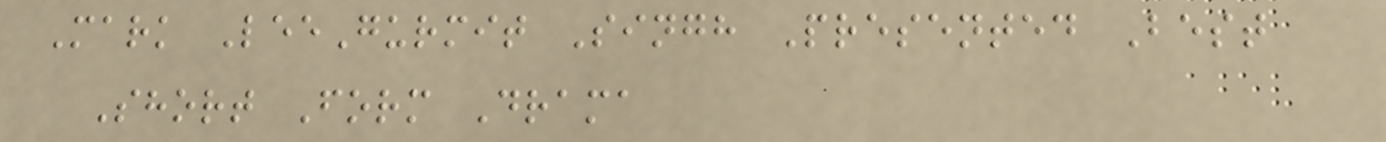Mark LeeGurmit Singh Presented Best
Short Form Drama
